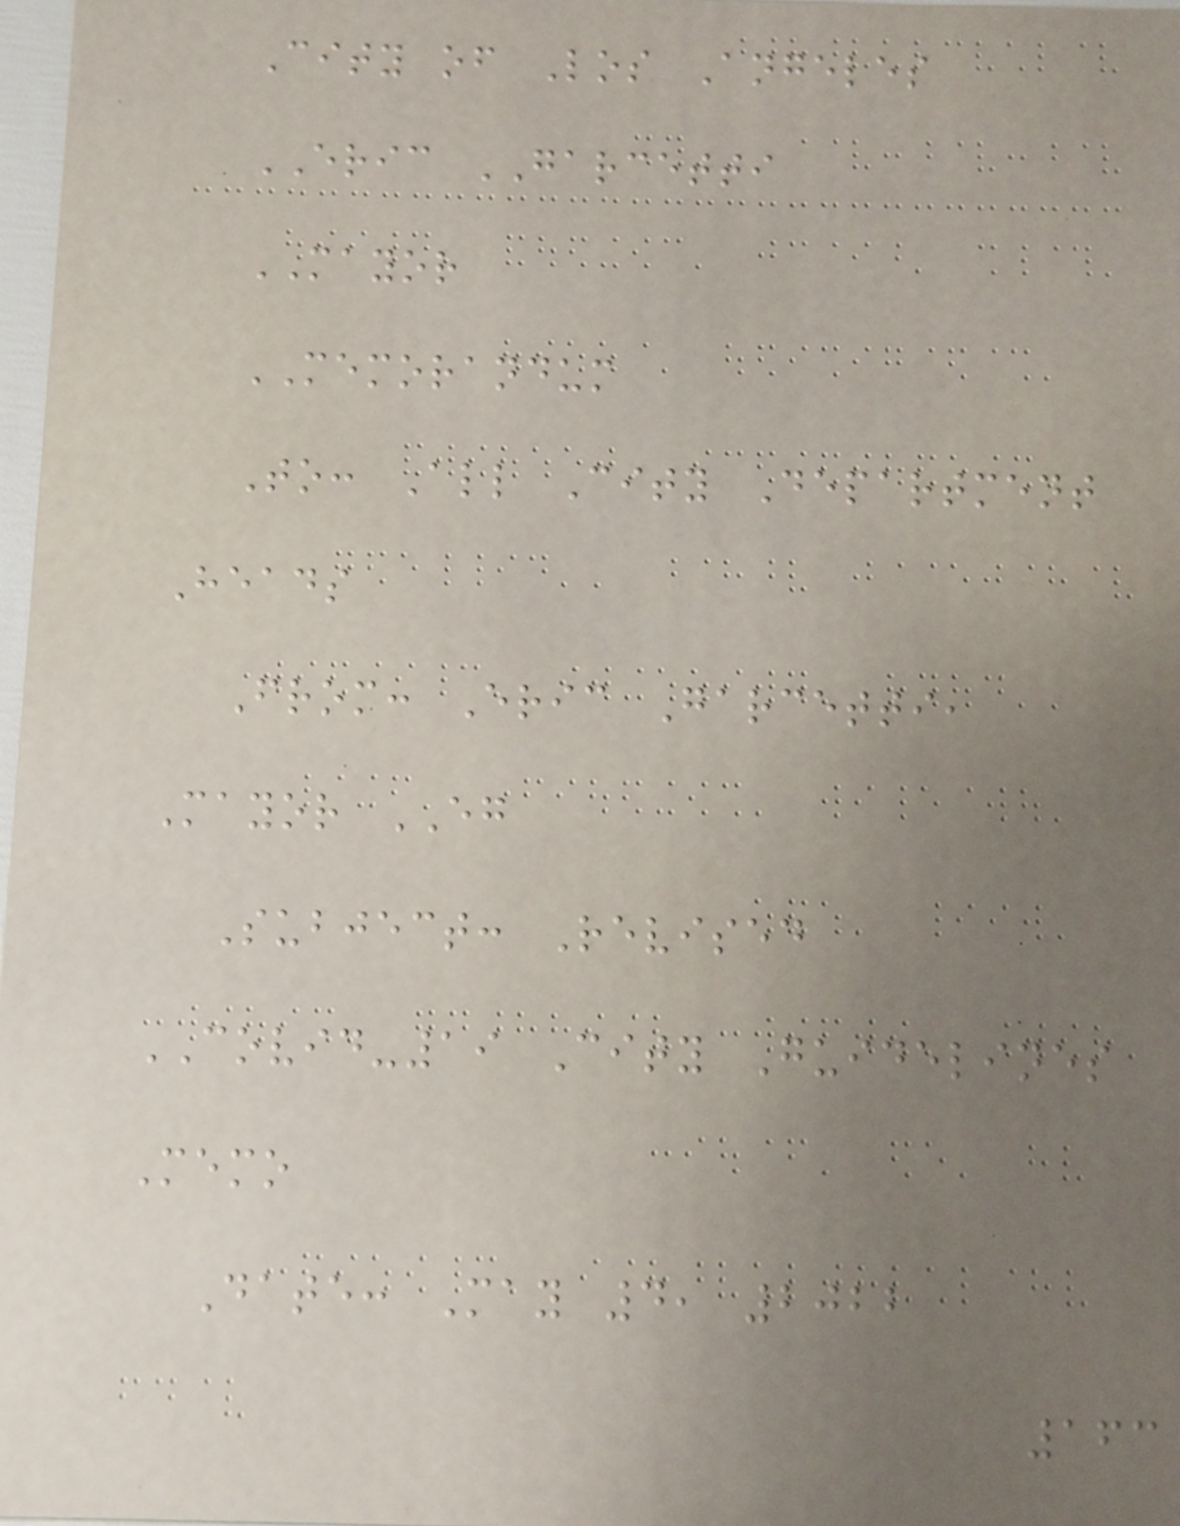City of Los Angeles
ERIC GARCETTI
MAYOR
MEMORANDUM
To: All City Department
Heads
From: Eric Garcetti,
Mayor EG
Subject: Revised
COVID-19 City Guidelines
Memo
Date: May 4, 2022
163
